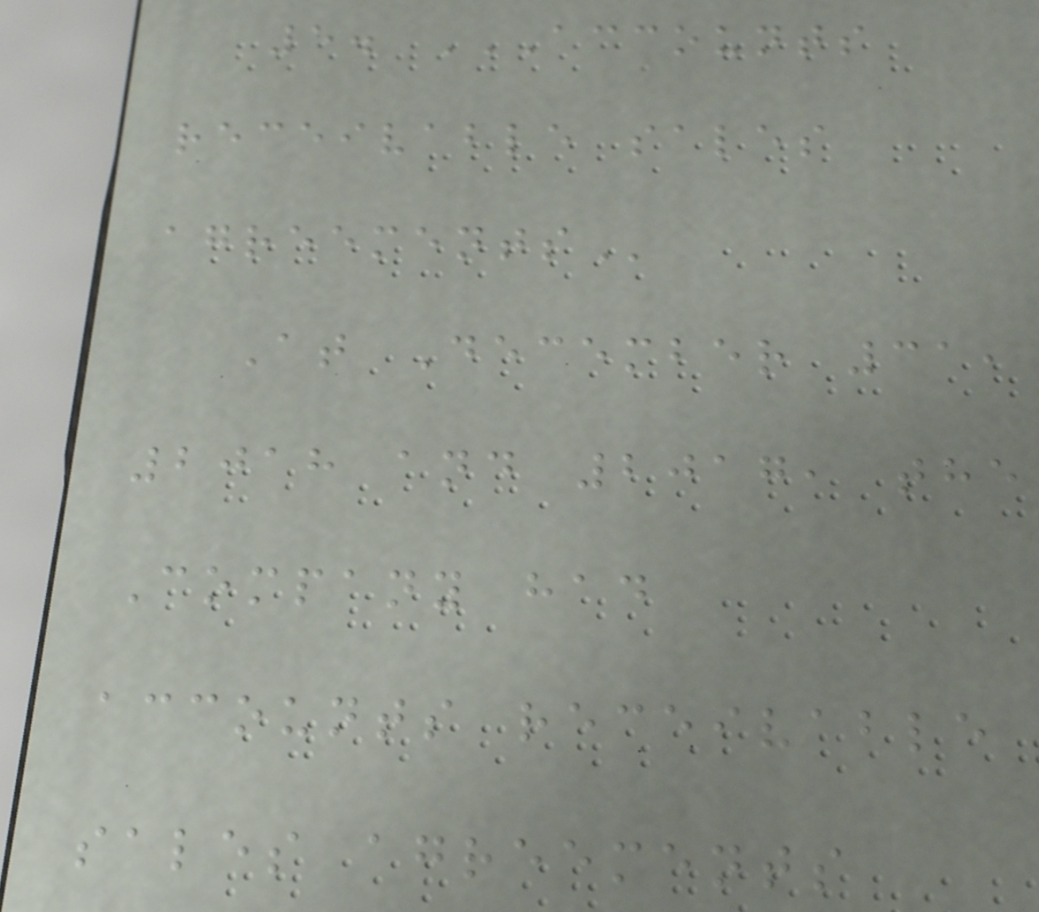5. ACCOUNTS
RECEIVABLE SALES
AGREEMENTS
At December 31,
2018 and 2017, the
Company had
accounts receivable
sales agreements
